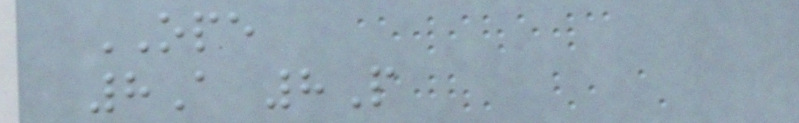OPE
8A 8P
